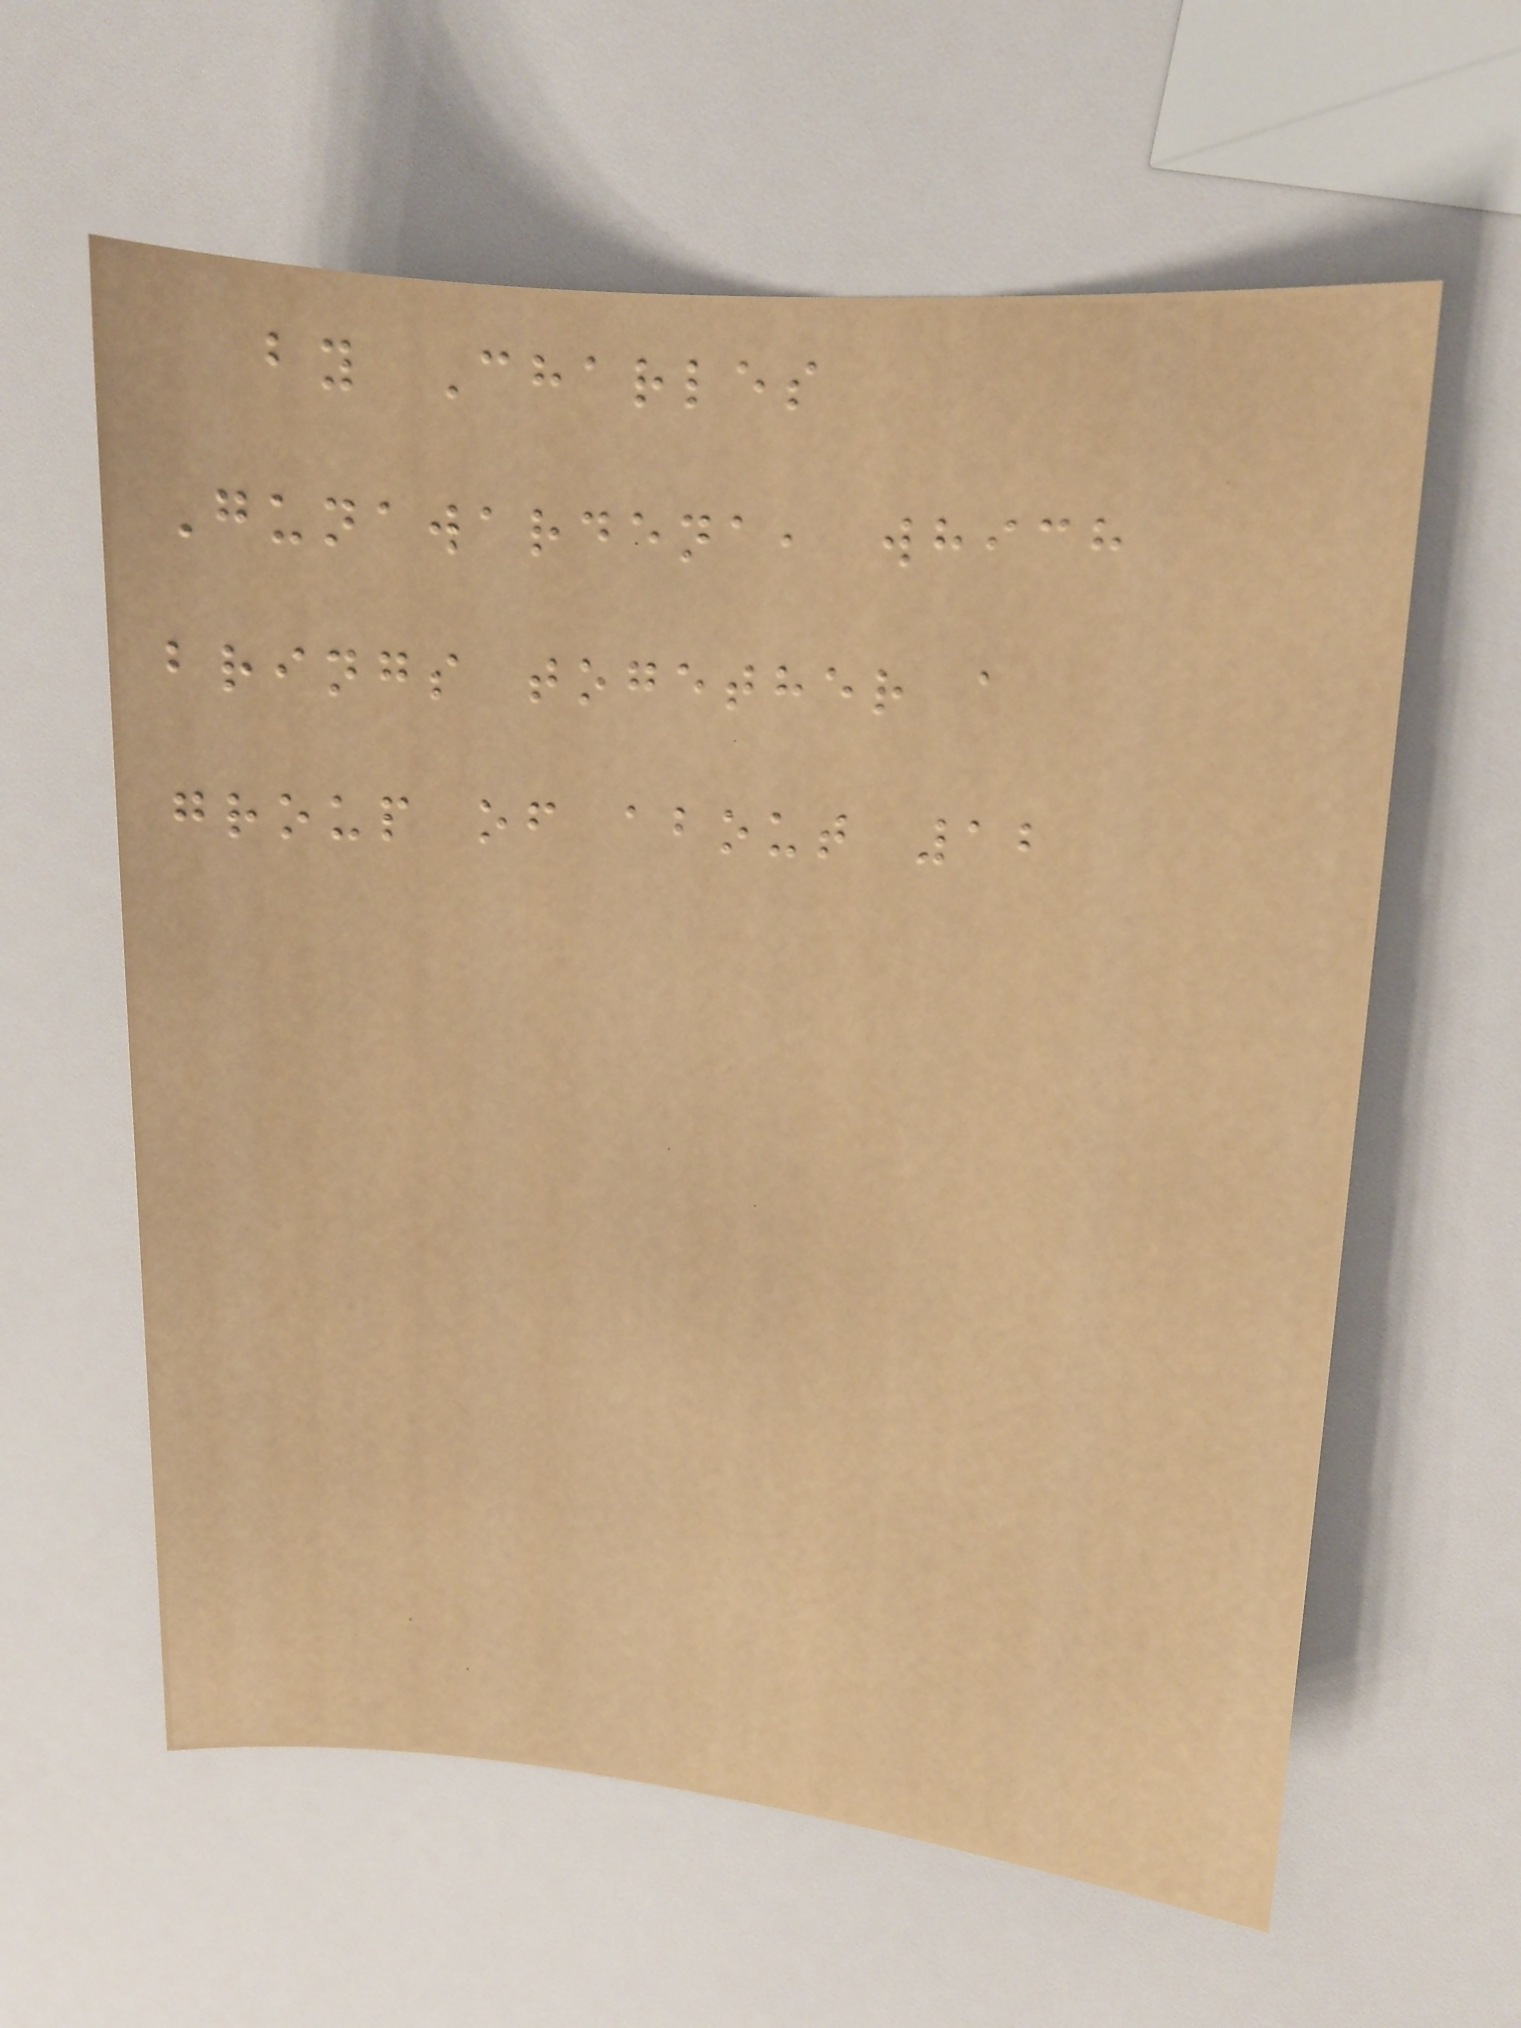by Charles
Gunawardena, which
brings together a
group of about 12
